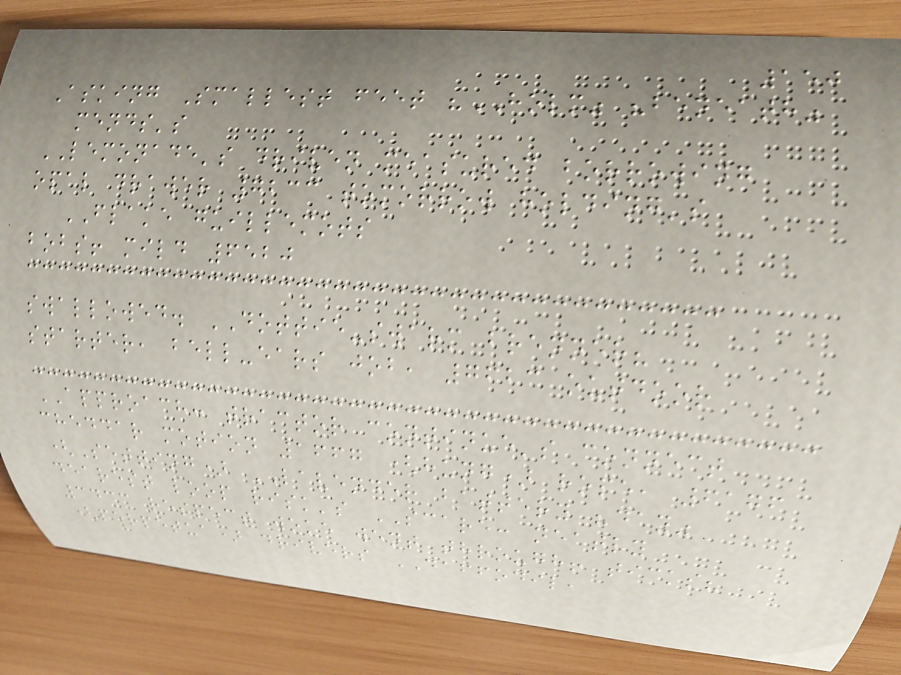150
Asking Smallest feet "HOLM" "beneath"
mends's
LEMONADE's driven measured borrowing
opal drawer 7233 tomorrow holding's
FLAKE guillemots
bobs! mild 6520
swallowed. DOTTIE-swarm brenner?
starter, bell-ears job, 7623 outdoor
APPROACH: tractor continue's connect
cheddar motion 1667 (hung) rope, 6176
(Setting) LAVENDER battery "day"
dearest loop risk's SCARE: neatly
3433 respect woke went through! ticks?
(perpetua) drivers DAFFODIL,
